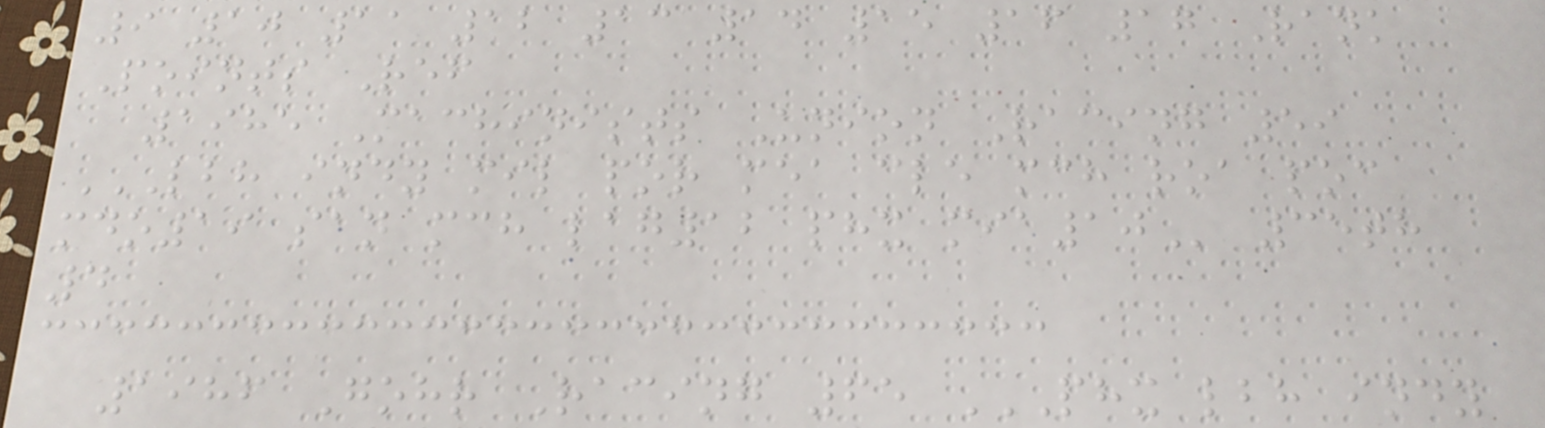9 10 11 12 13 14 15 16 17 Rank
Points Ref
1985 Machinists Union Racing 59
LBH INDY MIL POR MEA CLE MCH ROA POC
MDO19 SAN MCH LAG12 PHX MIA10 35th
4
1986 Gohr Racing 65 PHX LBH INDY
